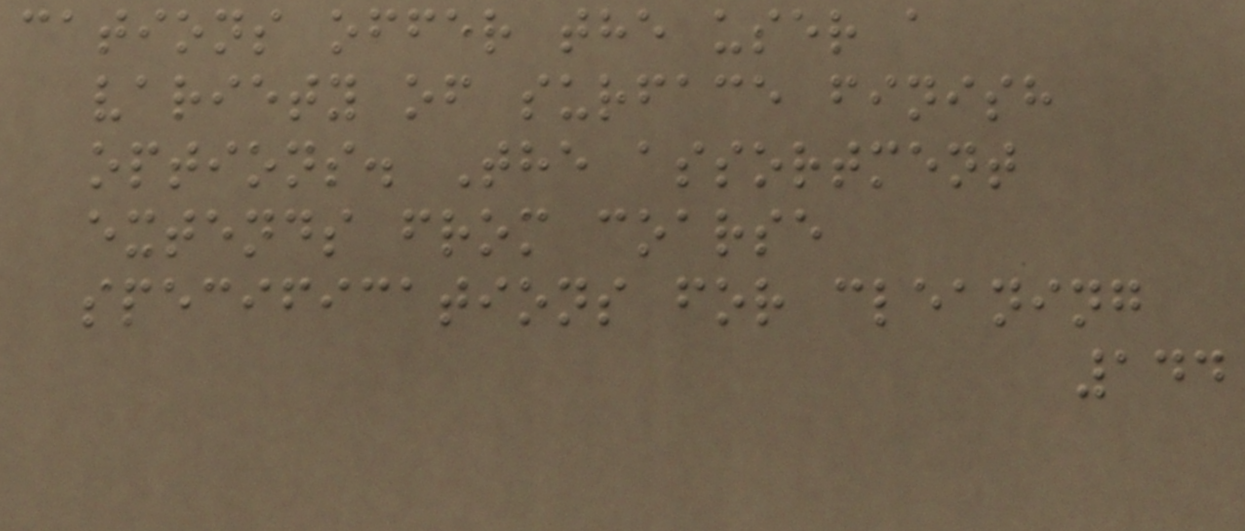cations offer the user a
variety of surface finish
options. The assortment
extends from coarse
specifications for cleaning
144
